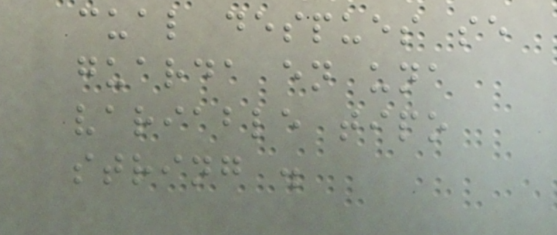cual despues se
guarda en una
variable tipo
string .
